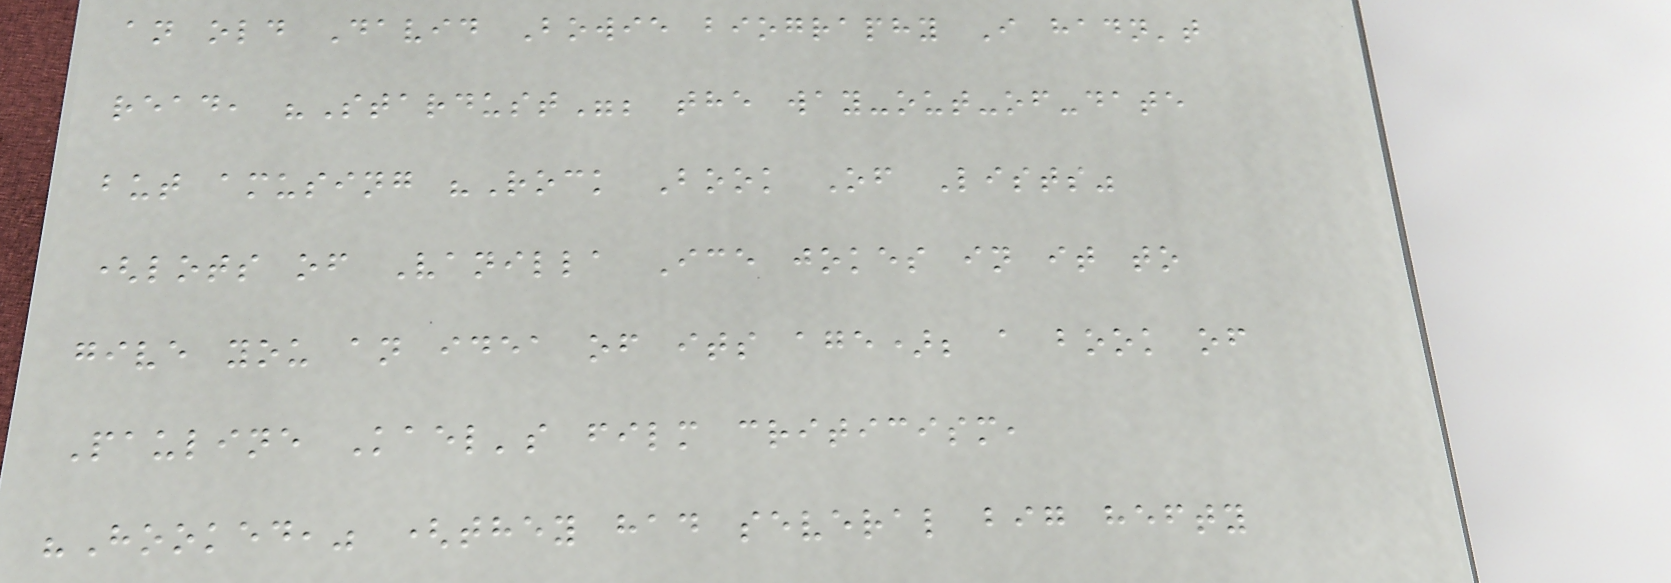an old David Bowie biography I hadn't
read, "Stardust"; the way-out-of-date
but amusing "Rock Book Of Lists"
(lots of Vanilla Ice jokes in it to
give you an idea of its age); a book of
Pauline Kael's film criticism,
"Hooked," (they had several big hefty
